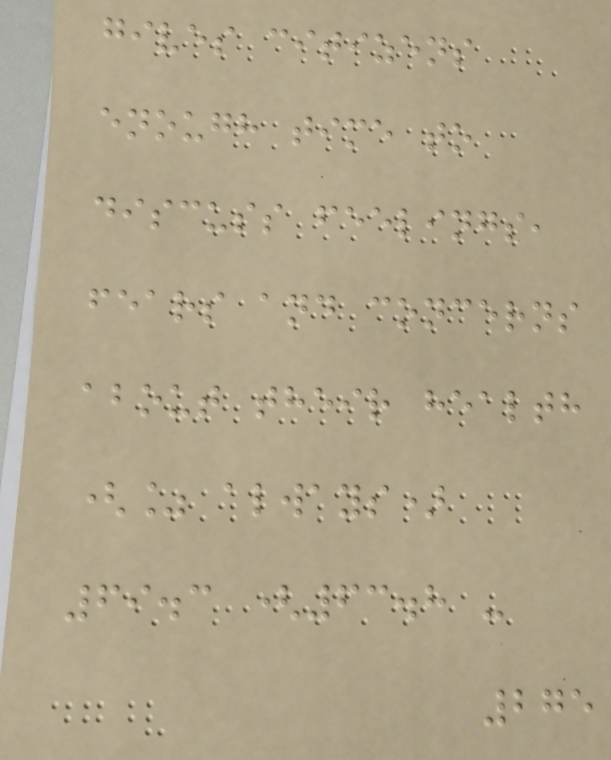gives citizens
enough time to
discuss feelings,
fears and concerns
about their health
(% always)
69.3 (63.8 -
275
